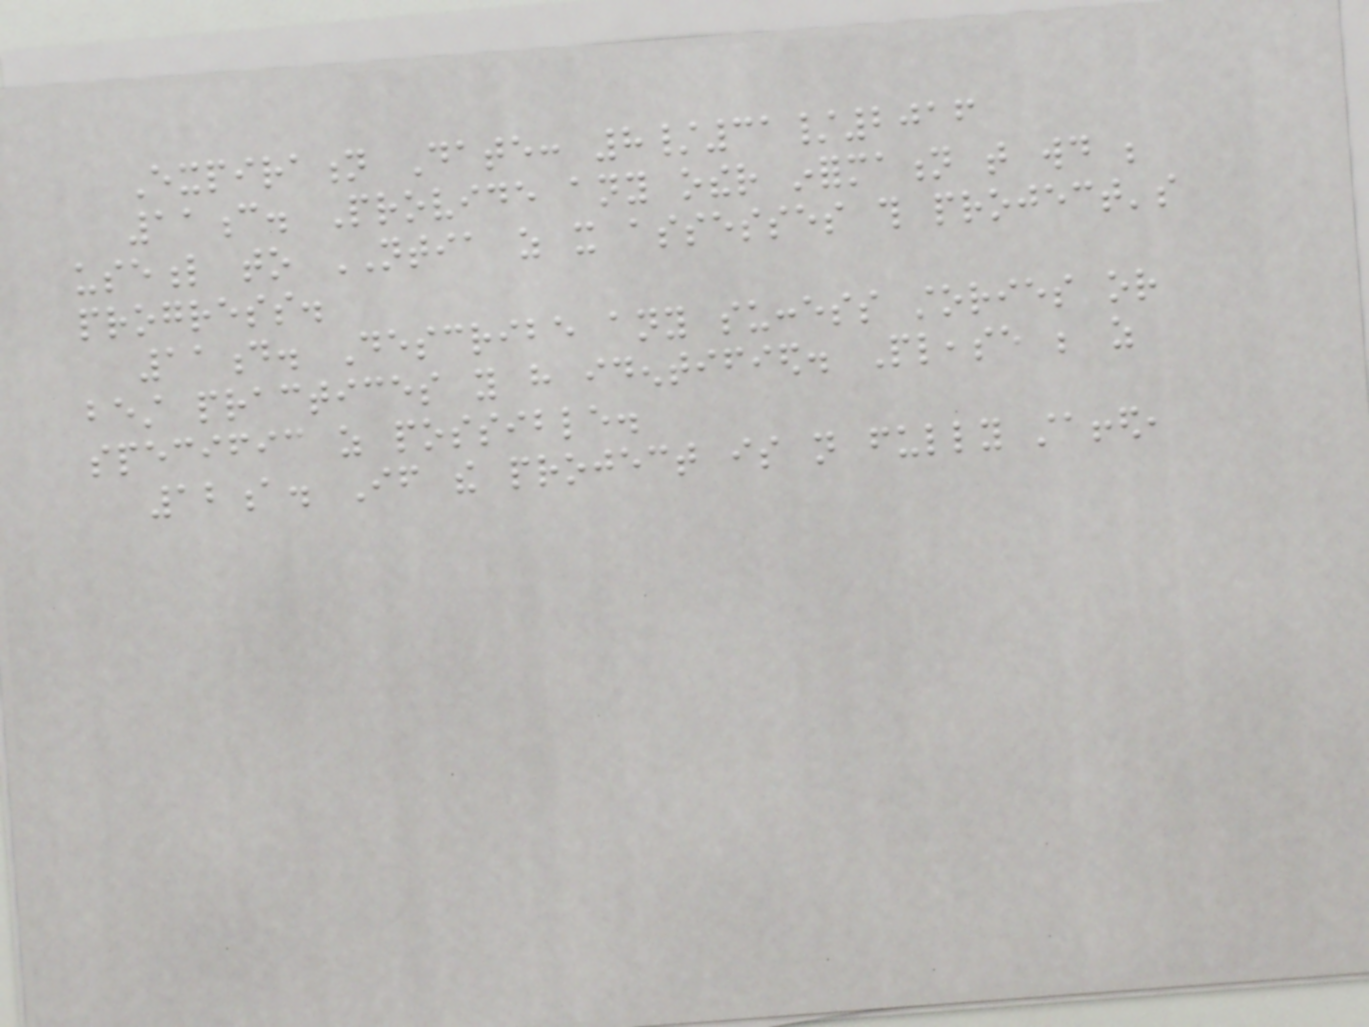Expiration Date: 8/31/2016
11c. Provide any other information that would be
useful to NTIA as it assesses this project's
progress.
11d. Describe any success stories or
best practices you have identified. Please be as
specific as possible.
12a. If the project is not fully staffed,
